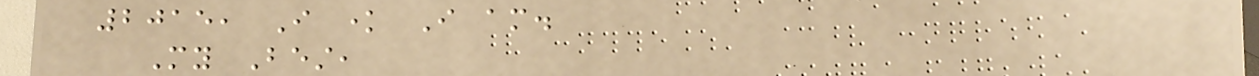2015, I know I am.
My Best,
